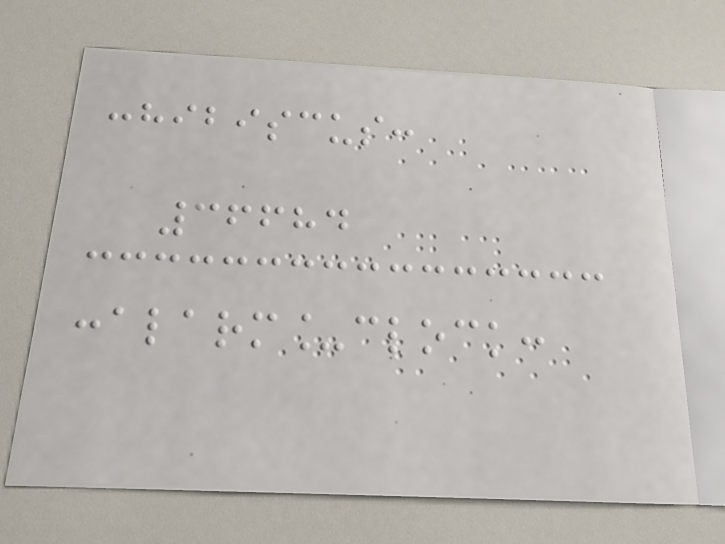:hibiscus:
36684
:alarm_clock:
